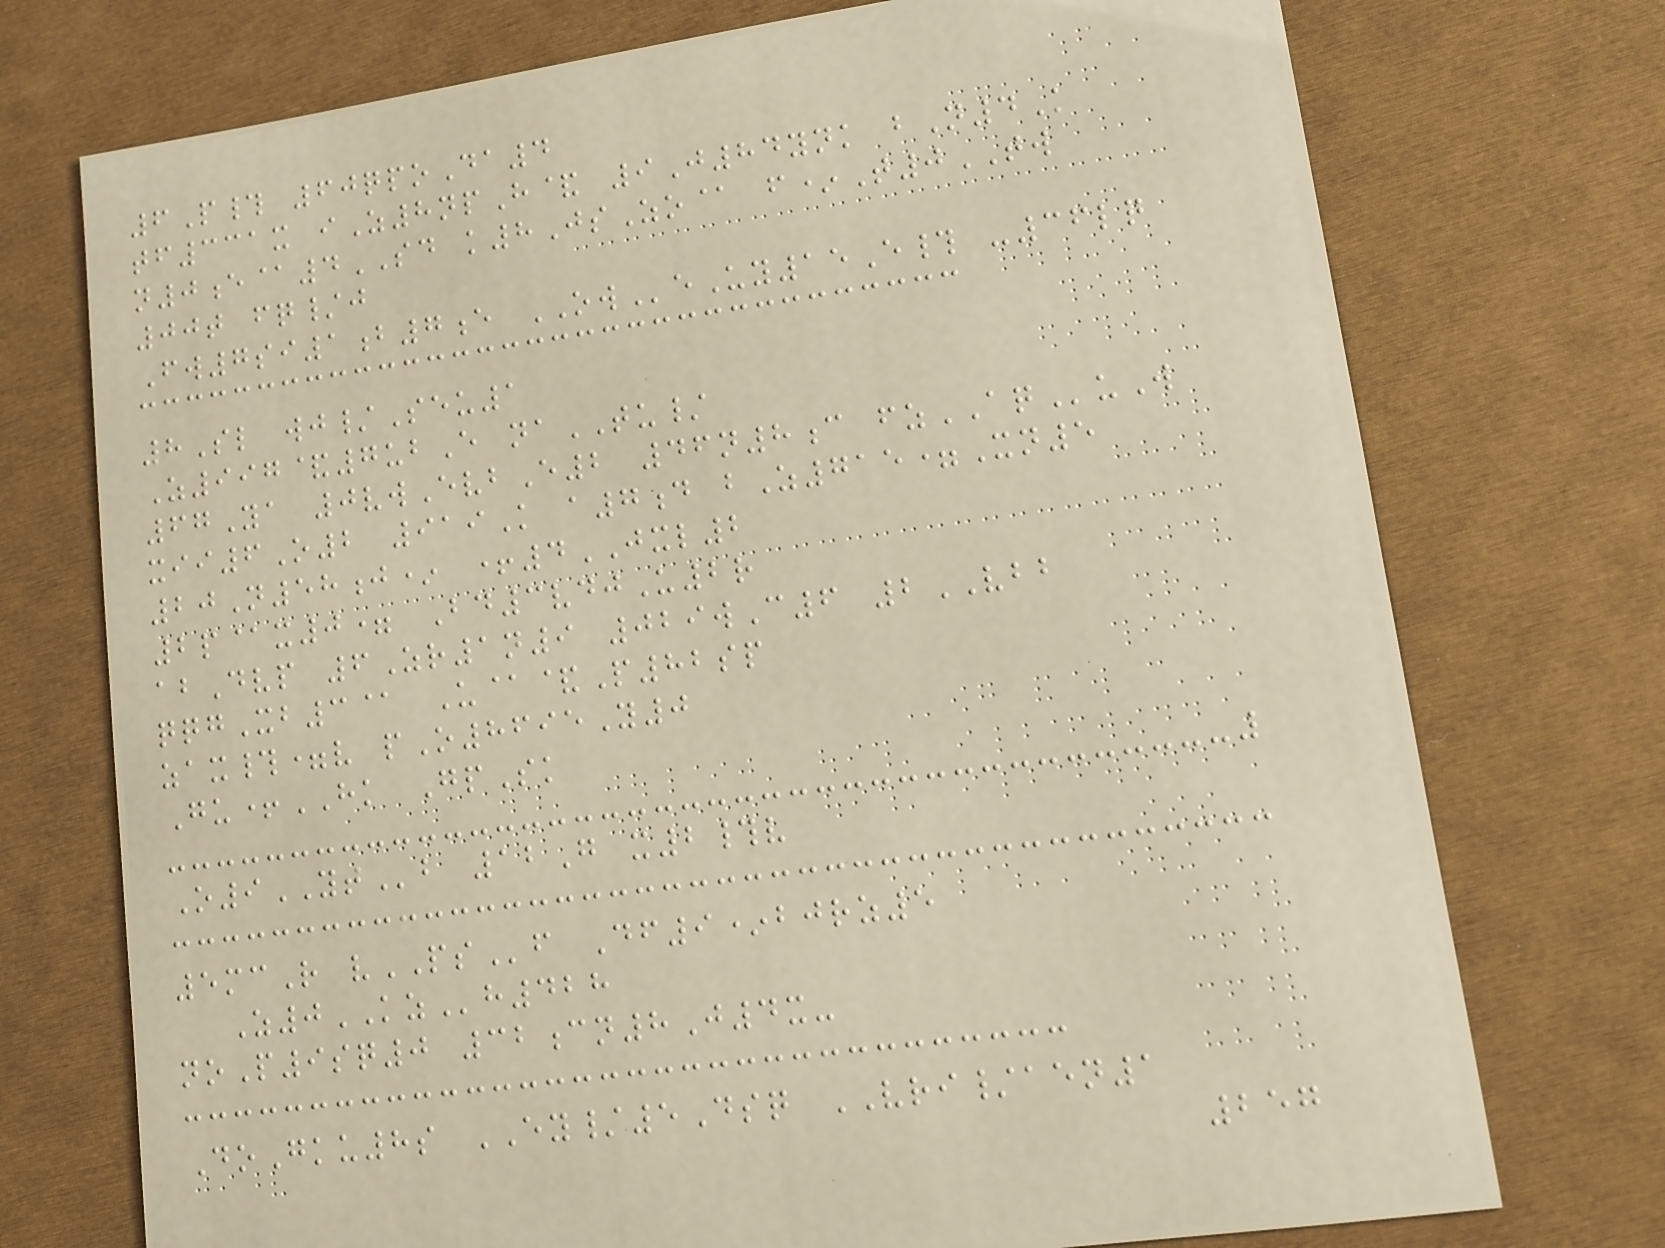6P# 60qpoDa4
tf331x iZ8npH& 9J84ynk bN4K
n0e@4SD k8JsZo@ f*T0TW
00t fq/j
Fw7si1b7e OWeUy15E# -36lq
8Sl wj/Seu1
Z997&7ubE naTU/
67Ya 0vwEvbE2 46n8c fzAQuW
xii6O2 919K a7d bZ715=Xn5
20N58j* +4JXL2
2p@x0= Bd3vdjU2r
abDvp 6Zr1n9 029wC6 2VBB
qqgXb3@ U@&P82sp
zax#=v pO8695Y0
Gu+HK GpSk
O9YTb 12G x2#v
5mcR vPSf Df9*bjrz5
Z0KZh428
noP9sq0 32cn8J4x-
DoGku8s EY/5Dsq VRI/aen1
257
